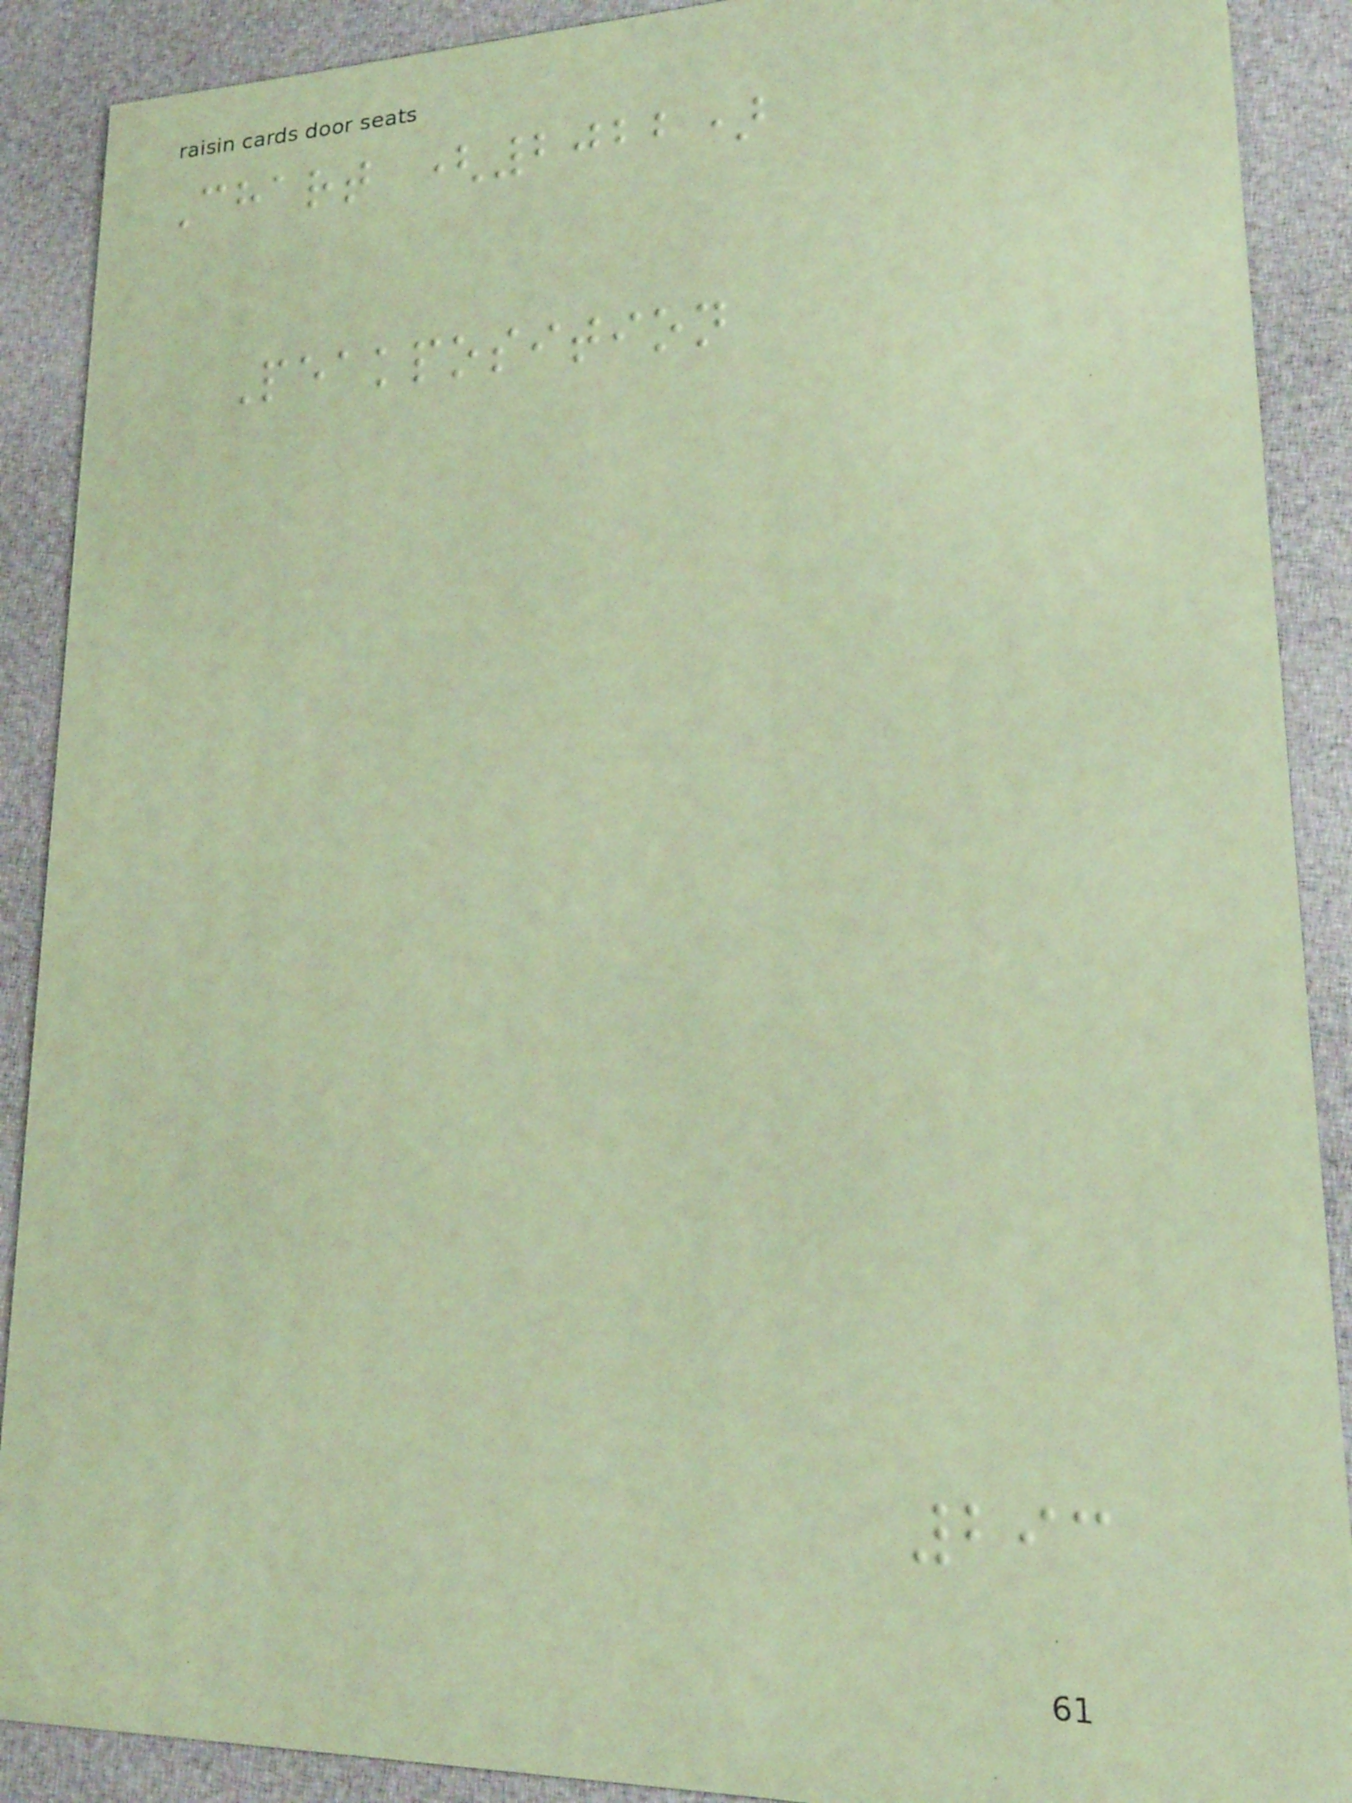Chart (2022)
Peakposition
293
